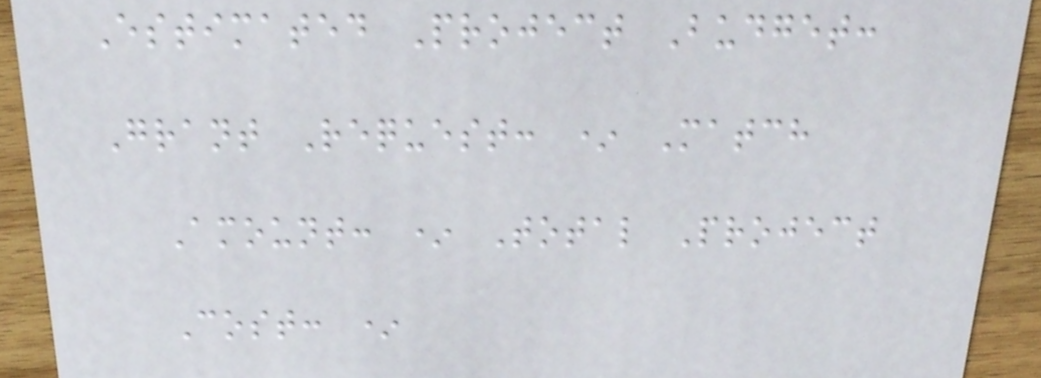Estimated Project Budget:
Grant Request: * Match
Amount: * Total Project
Cost: *
